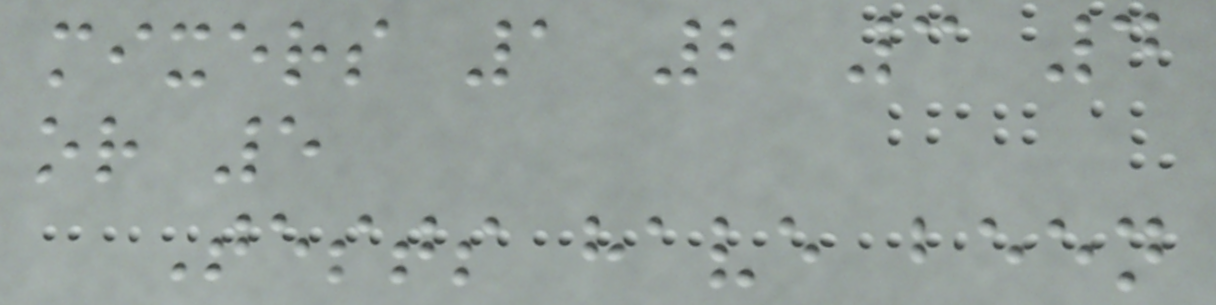mixers 1 2 3 4
or 5
Tests have been
